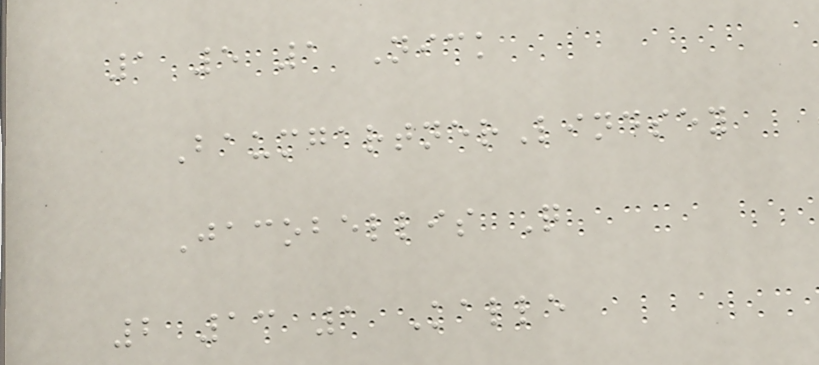1 5 1 Nick
BaumgartnerLindsey
Jacobellis Q
2 13 1 Kalle
